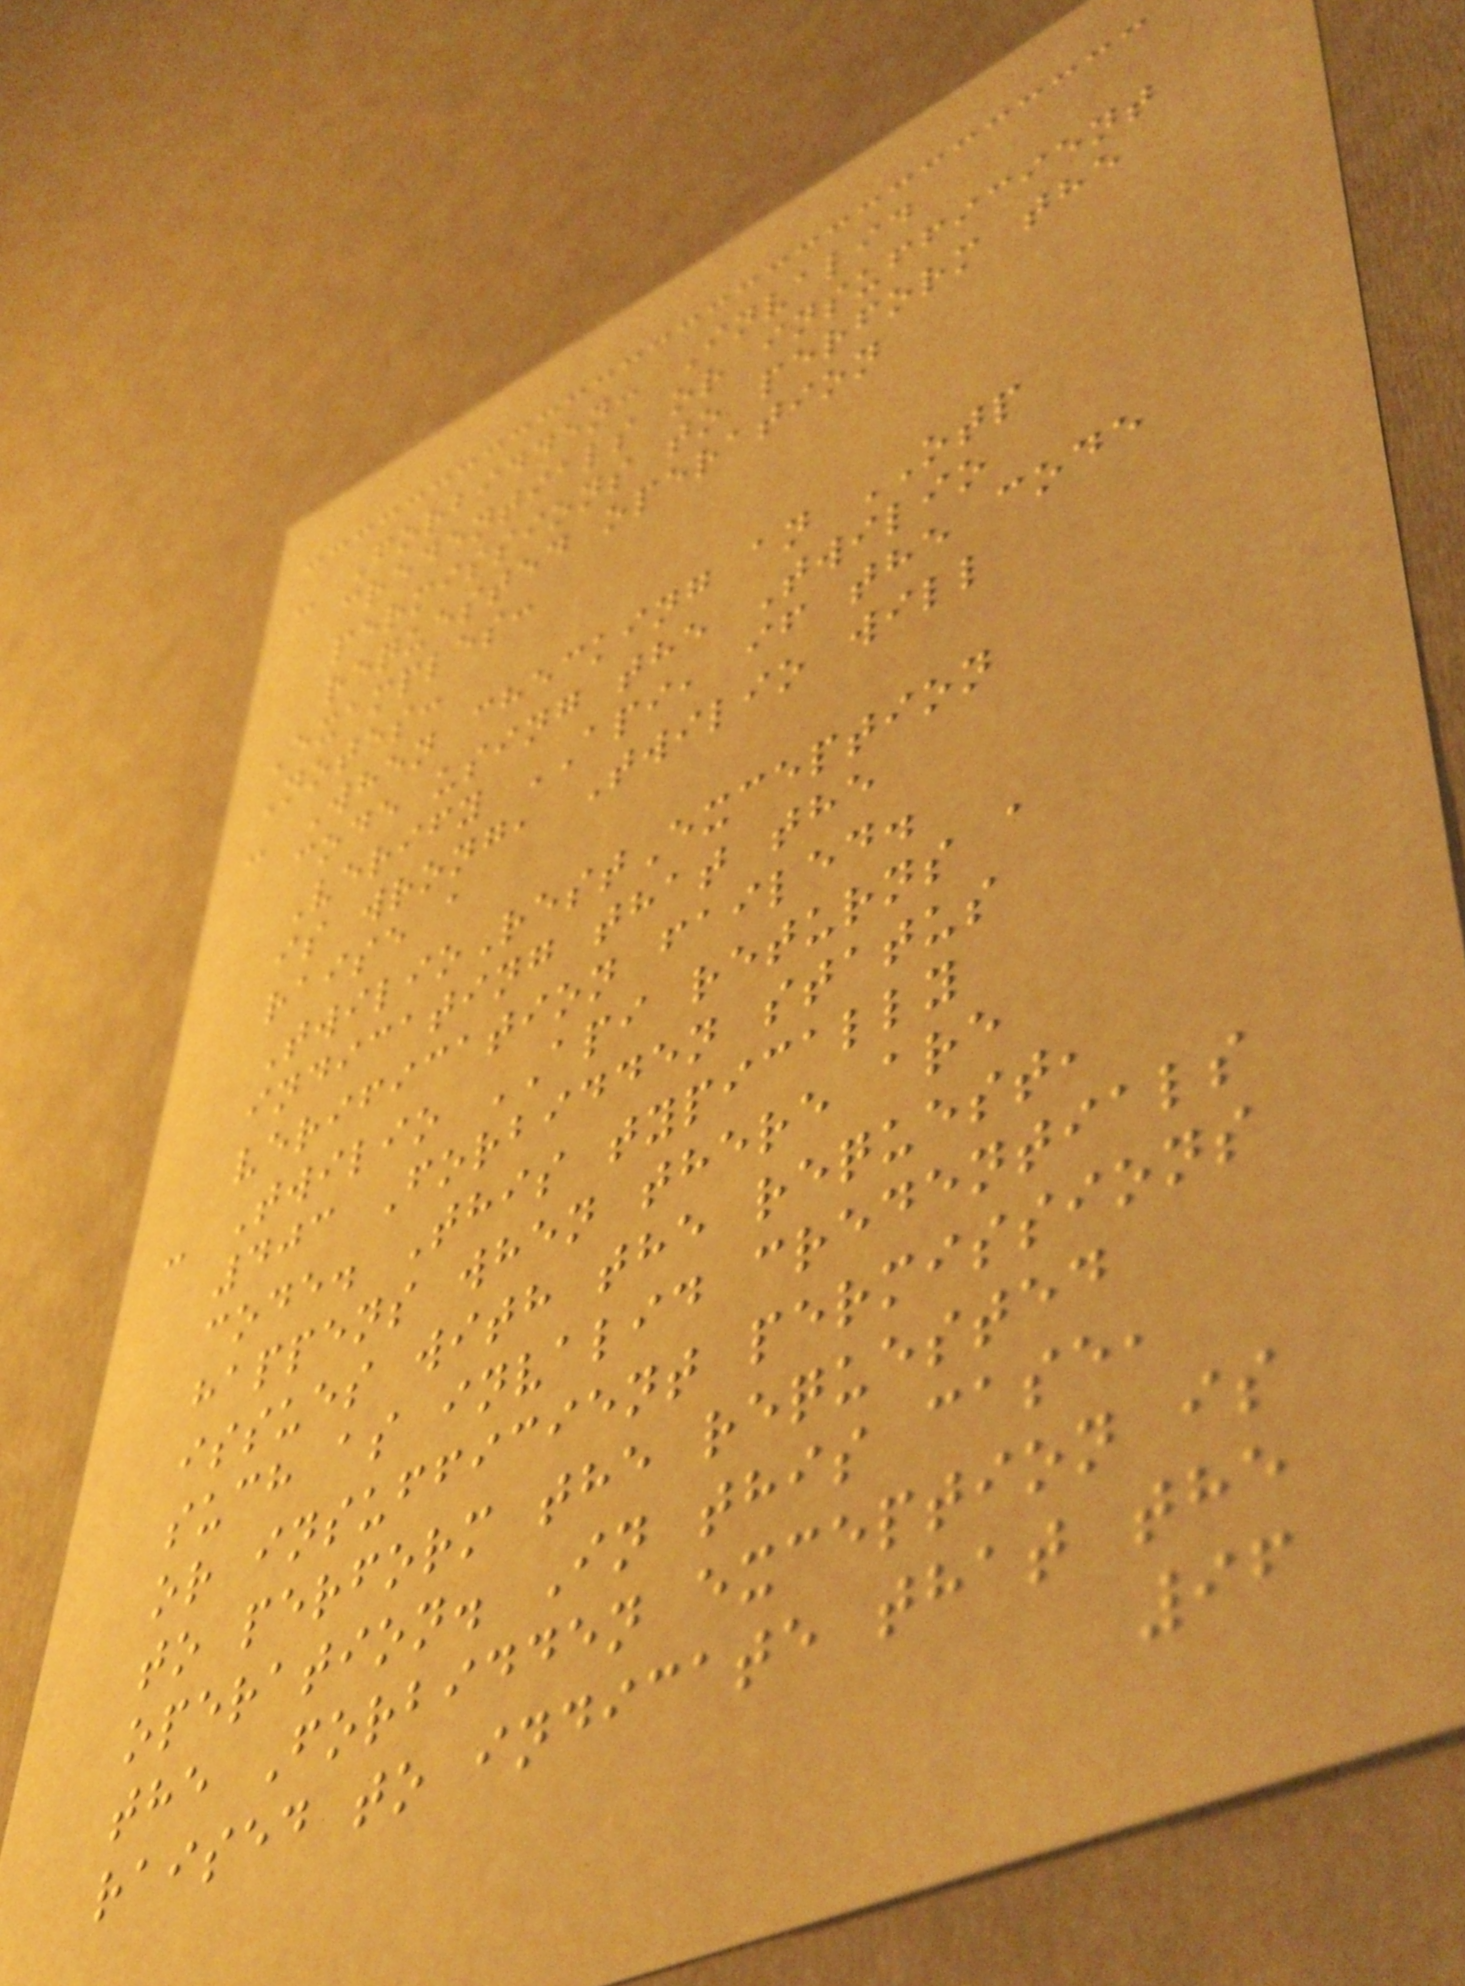- Forbidden: Invalid
credentials or insufficient
permissions to perform the
requested operation
Examples:
Notes:
- When checking an OTP
code using the Twilio
Verify API, if the code
is wrong, Twilio will
raise a
TwilioRestException
indicating that the
verification failed.
- Twilio API returns a
403 Forbidden status
code. This typically
happens when there are
issues with the request,
such as invalid credentials
or insufficient permissions
to perform the requested
operation. In this case,
the Forbidden exception is
raised to indicate that the
96
